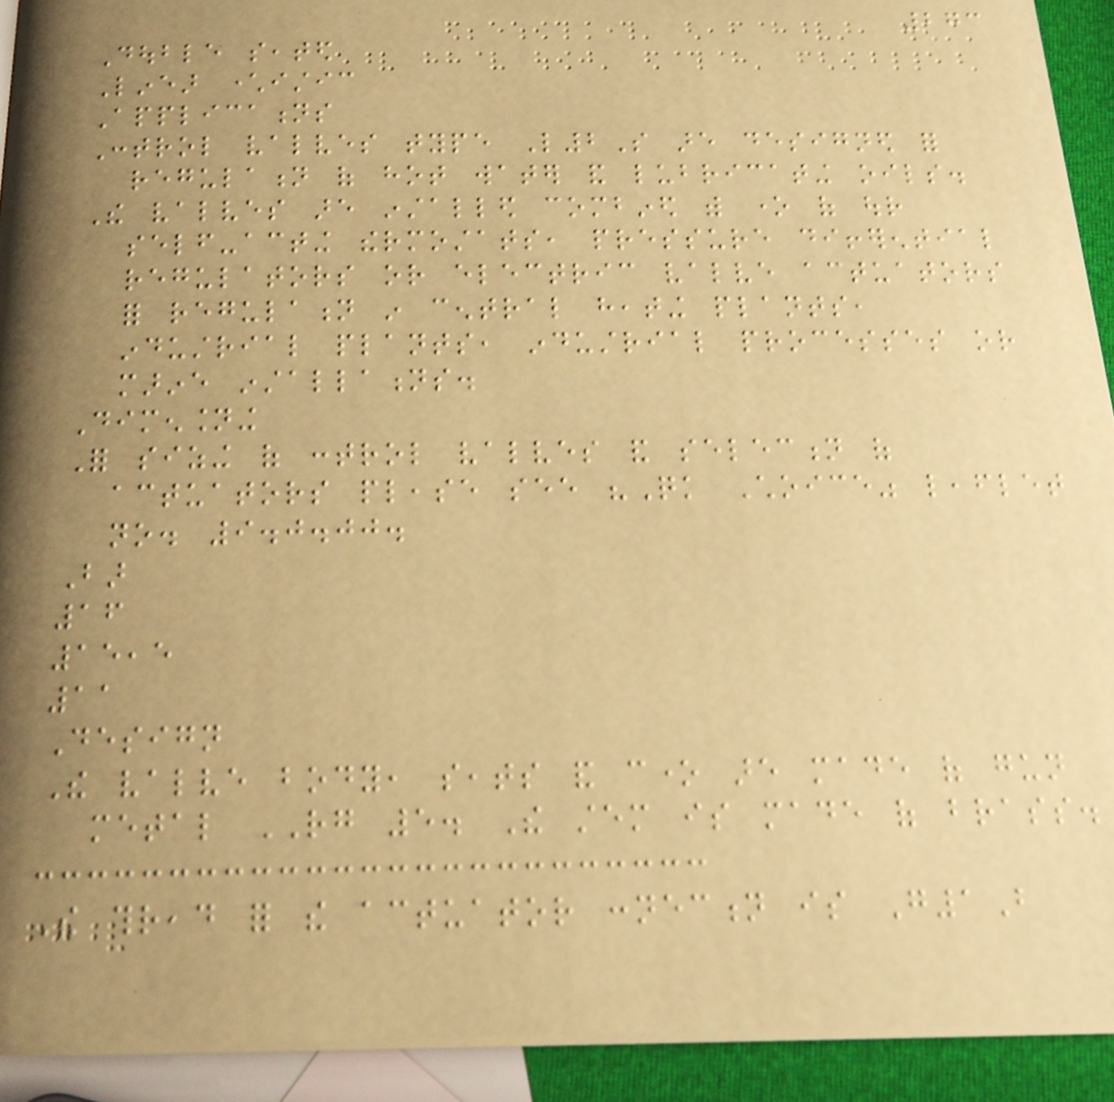273
Double seated
Linear characteristic
Applications
Control valves type L2S are designed for
regulation of hot water and lubricating oils.
The valves are installed combined with one of our
self-acting thermostats, pressure differential
regulators or electric valve actuators
for regulation in central heating plants,
industrial plants, industrial processes or
marine installations.
Dimensioning
For sizing of control valves and selection of
actuators please see "Quick Choice" leaflet
no. 9.0.00.
Bar
16
15,5
11
Design
The valve body, seats and cone are made of gun
metal RG 5. The stem is made of brass.
The thread for the actuator connection is G1B
